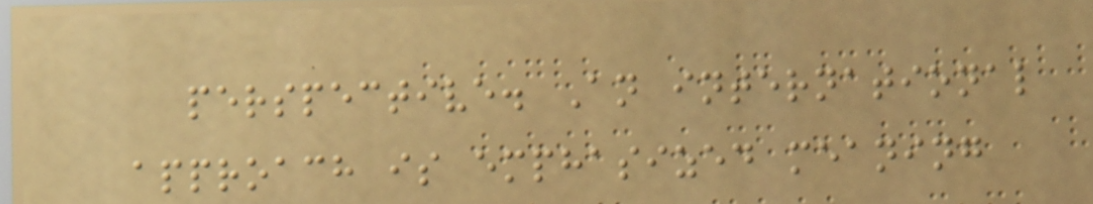perspective. An international
approach is emphasized meaning
